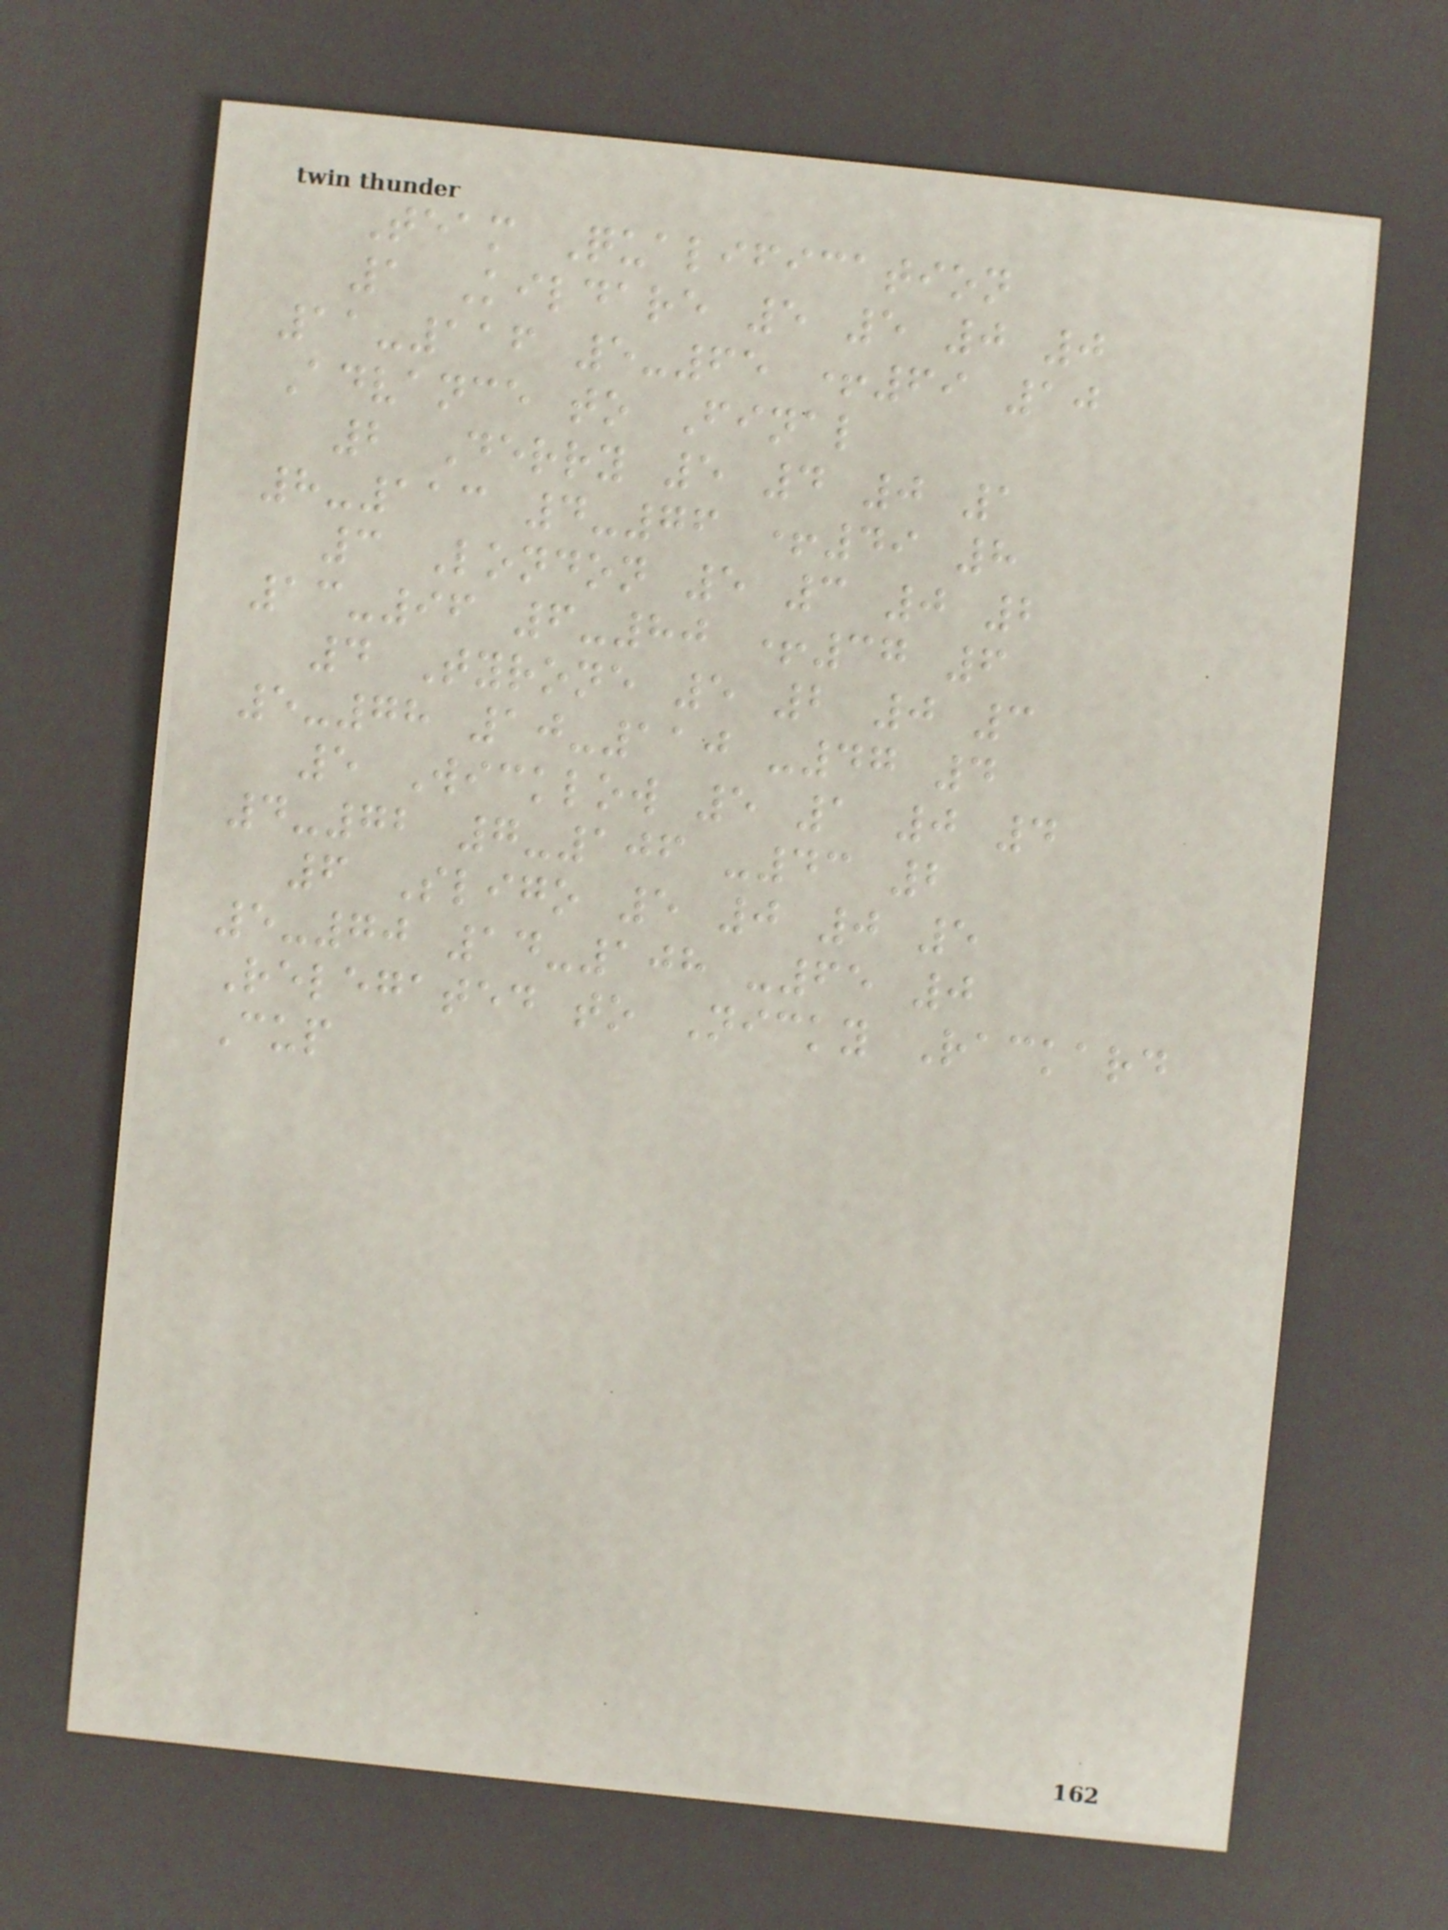Team Qualification
1 Kildare 5 5 0 0
11-116 5-65 +69 10
Advance to Final
2 Derry 5 4 0 1
8-113 4-76 +49 8
3 London 5 3 0 2
13-96 6-80 +37 6
4 Tyrone 5 2 0 3
5-78 10-110 -47 4
5 Wicklow 5 1 0 4
4-72 7-106 -43 2
6 Sligo 5 0 0 5
5-70 14-108 -65 0
Relegated to Nicky Rackard
Cup
